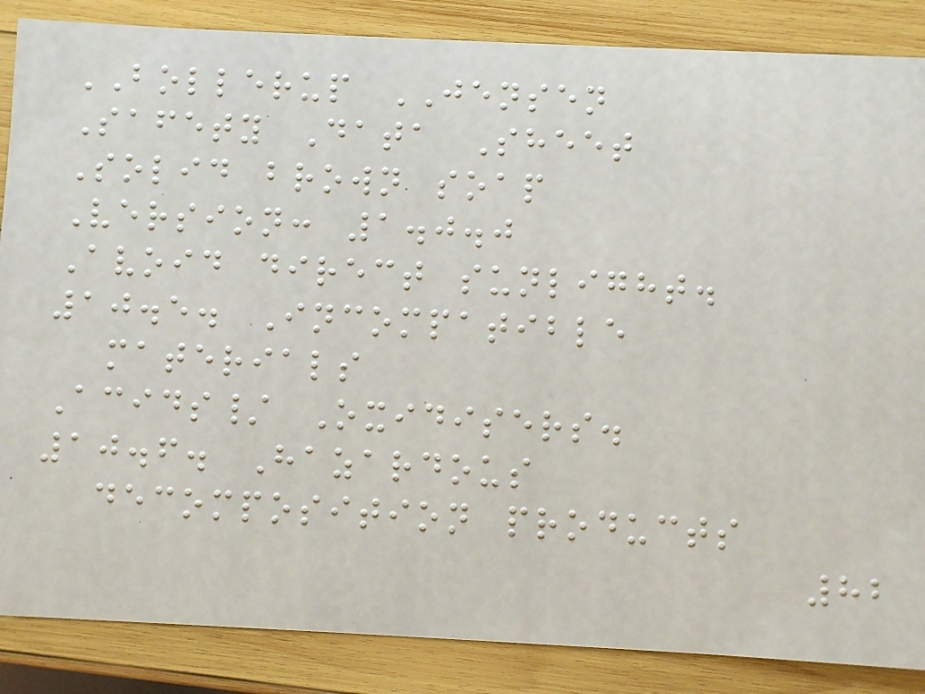BOLLERUP JENSEN
Safety Data Sheet
Solid brown soap
Version: 1.0.0
Avoid direct sunlight.
10.5. Incompatible
materials
Acids/ Oxidisers.
10.6. Hazardous
decomposition products
82
